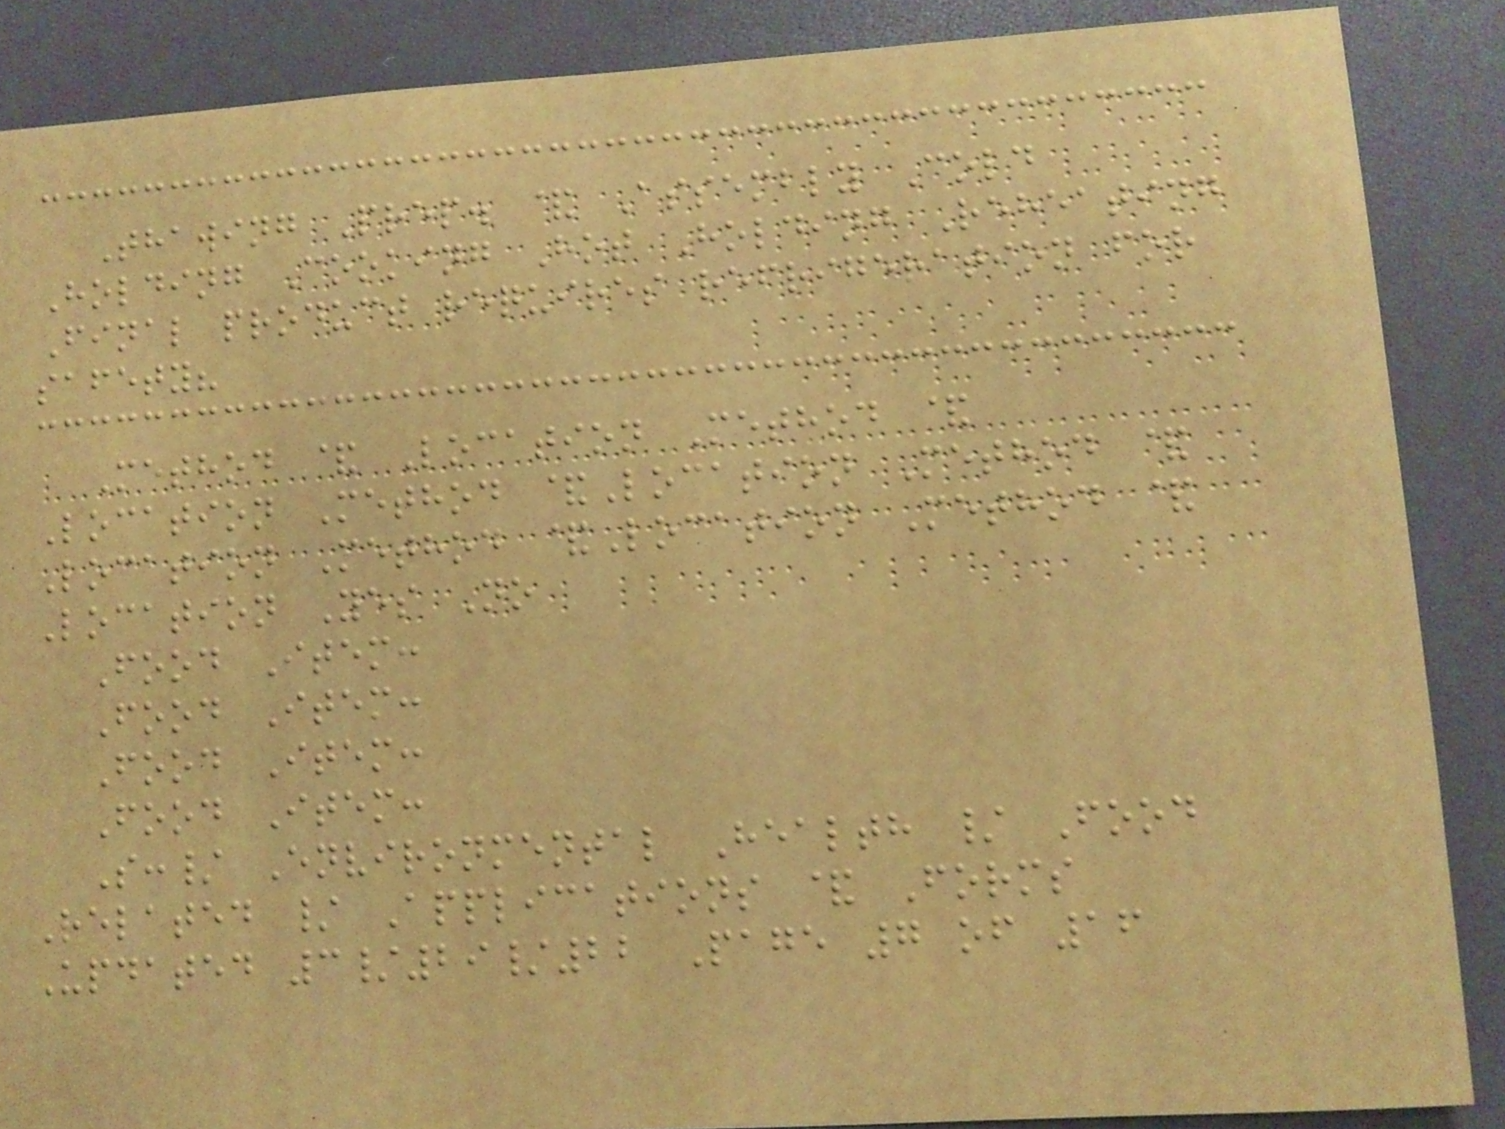Thawing Prep. & Assembly Cold
Holding Cooking Hot Holding Reheating
Final product requires refrigeration for
safety?
Method & Location Method &
Location Method &Location Method &
Location Method &Location Method &
Location Yes No
Food Item:
Food Item:
Food Item:
Food Item:
S:/ Environmental Health / Food
Related / Applications & Forms
Updated 3/29/22 Page 7 of 16
